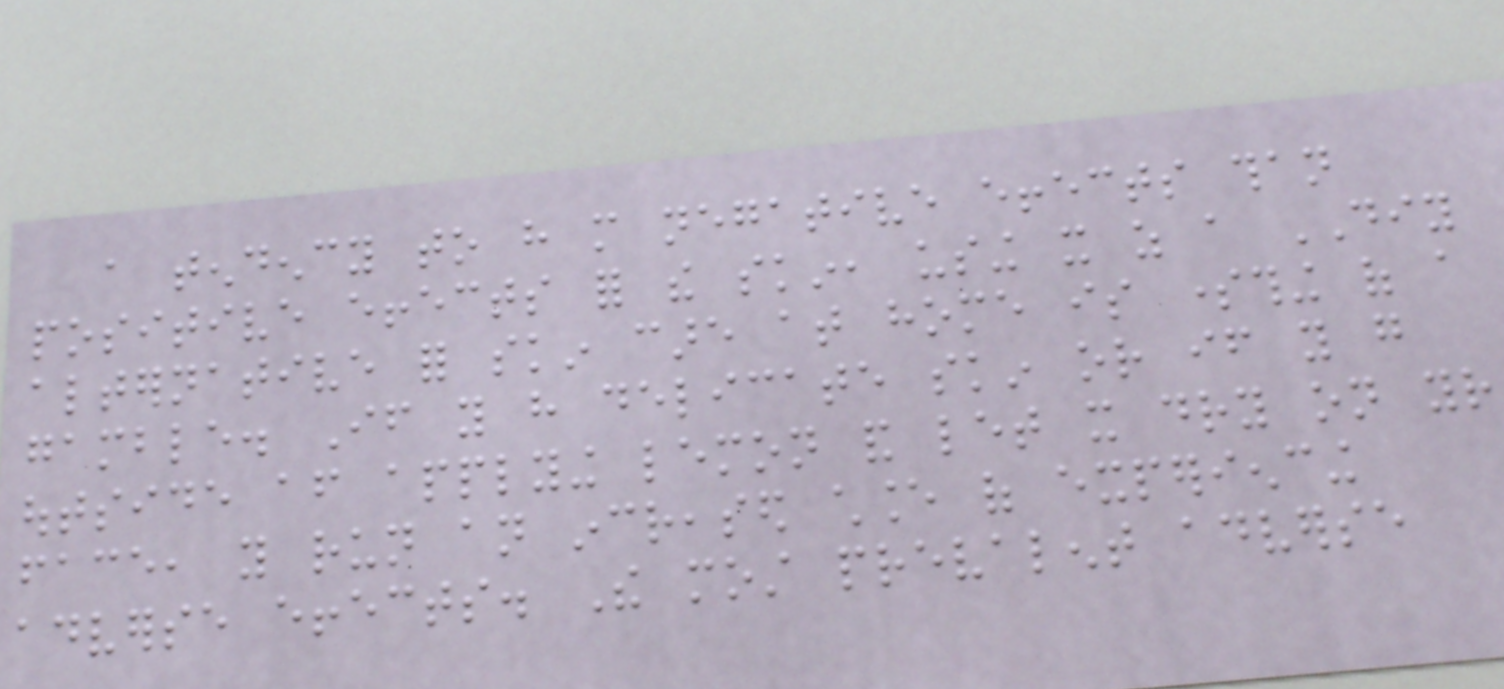a tendency to have more negative effects than
positive effects for the skin, using it as a DIY
alternative for skin care at home is something of a
gamble. If you have delicate skin or if you go
outside after applying lemon and let it dry on your
face, you run an increased chance of experiencing
adverse effects. The most prevalent adverse
